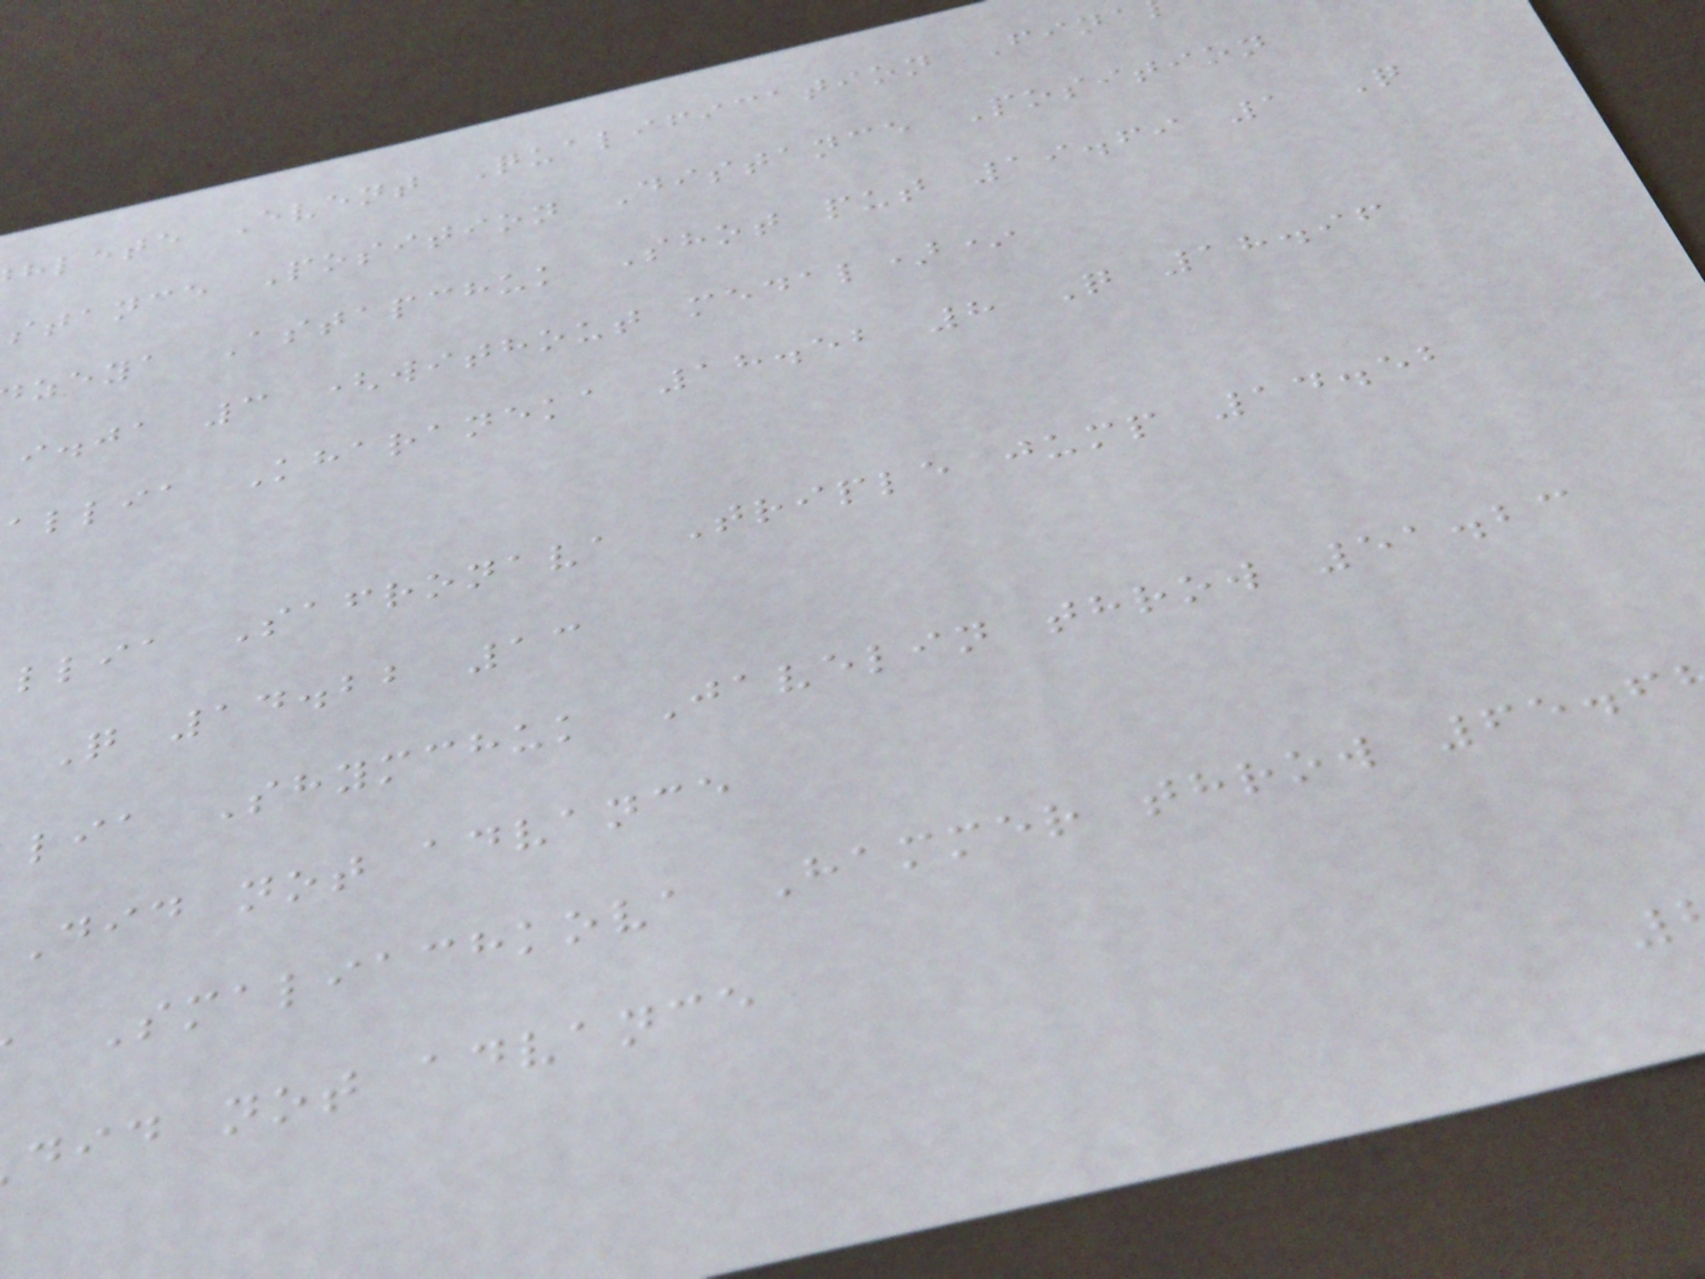hlete Event Qualification Fina
stance Position Distance Position
zeya Astapchuk Shot put 19.69 1 Q
i.ja 3 (without medal)*
allia Kharaneka 18.52 8 Q 18.96
llia Safronava Triple jump 14.52
Q 14.22 13
lia Shymchuk Javelin throw 51.23
Did not advance
Smaliachkova Hammer throw 65.6
did not advance
